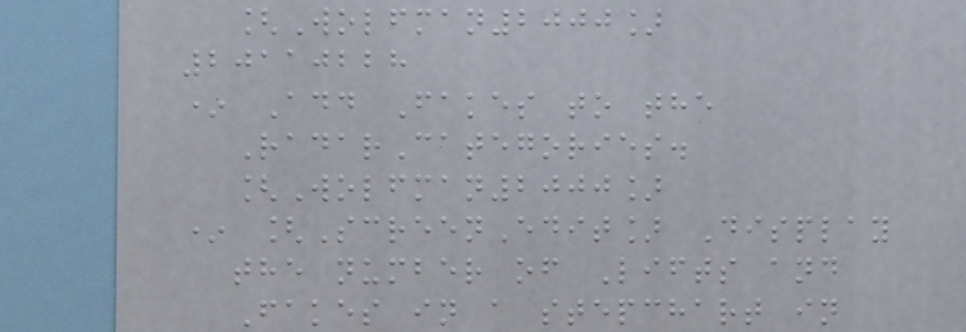[Wolfman2000]
20110228
* Add Fakes to the
RadarCategories.
[Wolfman2000]
* [ScreenEdit] Display
the number of Lifts and
Fakes in a stepchart in
